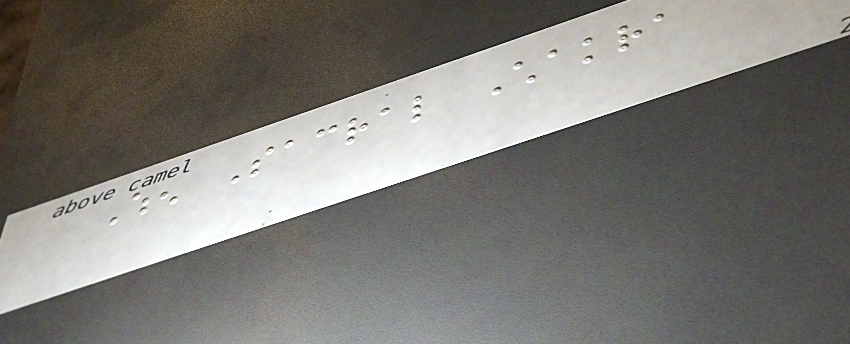When Sacral Chakra
